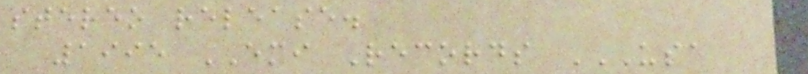stereo release.
1995 EMI Records USA
